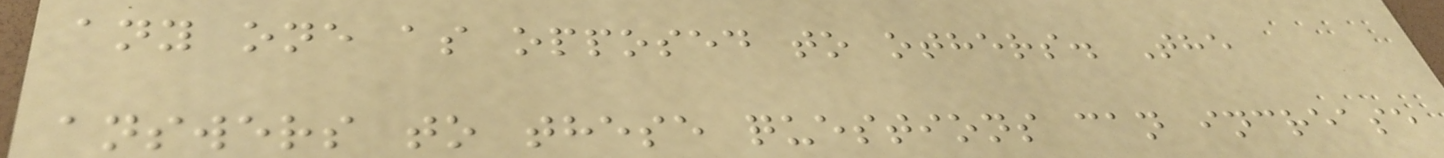any one as opposed to others. The
answers to these questions can increase
